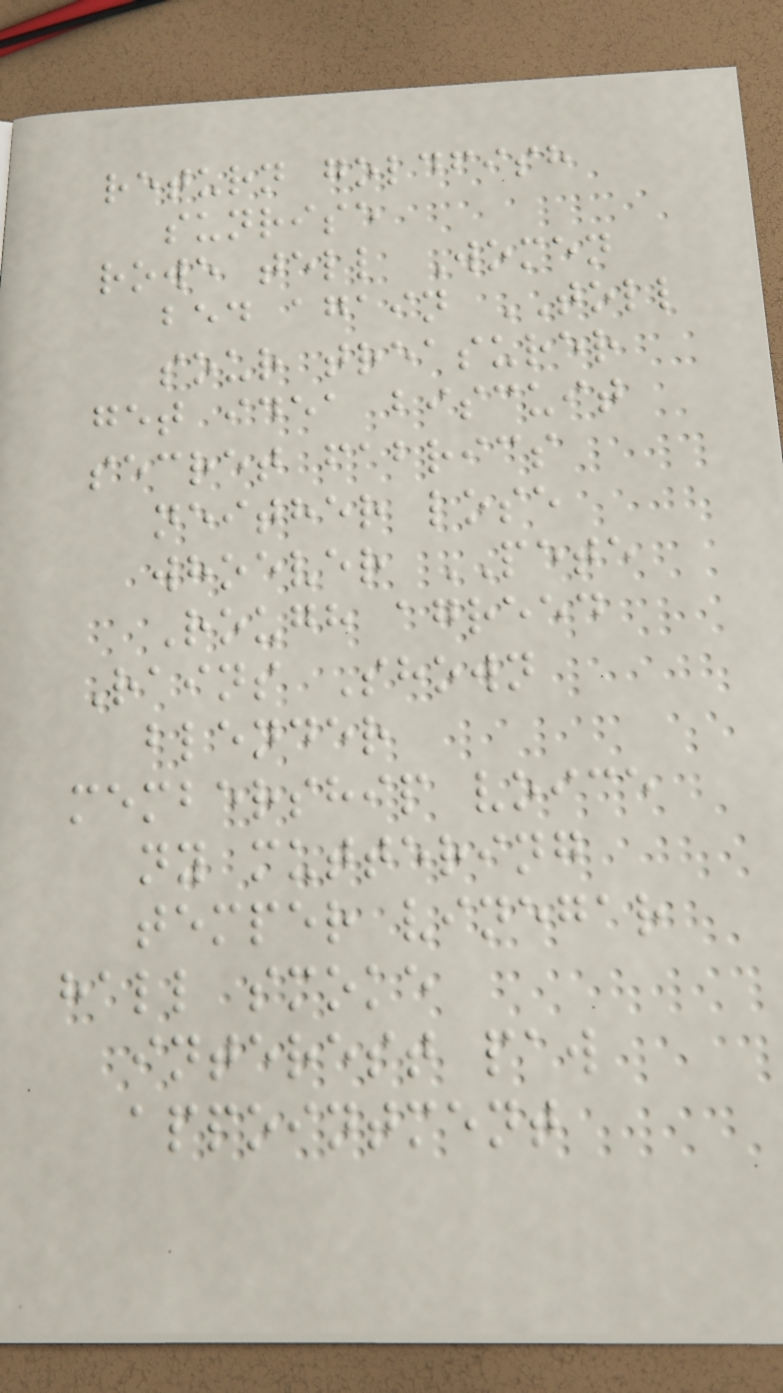return goldfish
sunrise
rowe tell Women
bed again TOLL
sour treasurer
get idea biscuit
secret fabrics
neither lose
whoever PETE
Rough agreed
Rains Shown
blender
membership voice
ny muttering
temper vinegar
hall smoke
interest paw
appointment
